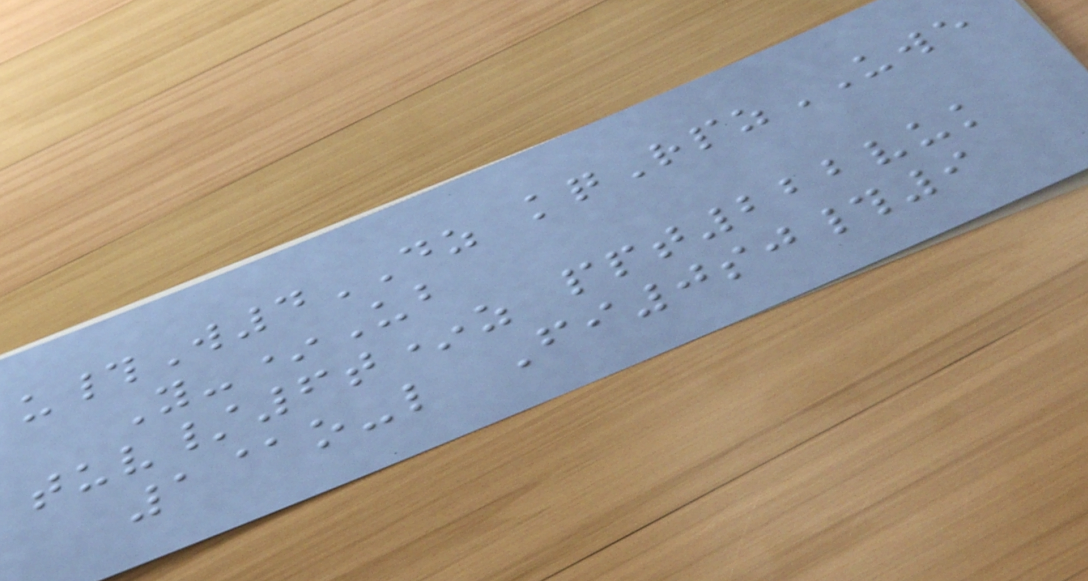u#W4DZ kqRpzUWE
Y-*Ub
tuv/6t*z ppt222vuk
1@o-l Fi0sj#9
